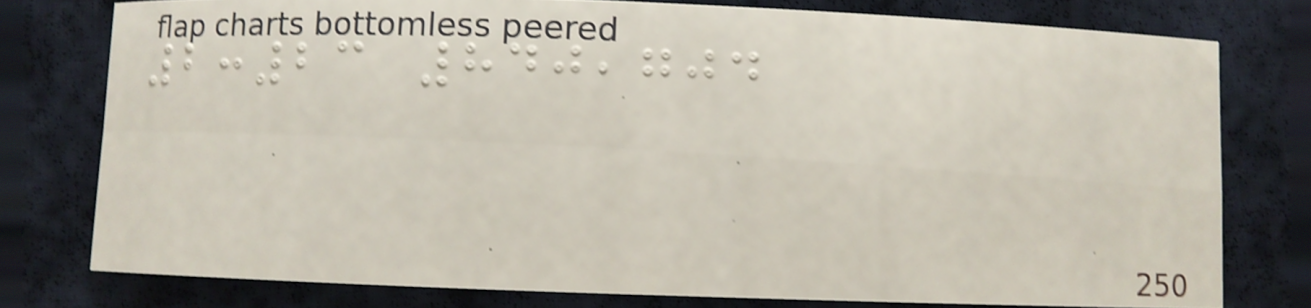2:23 840,704
